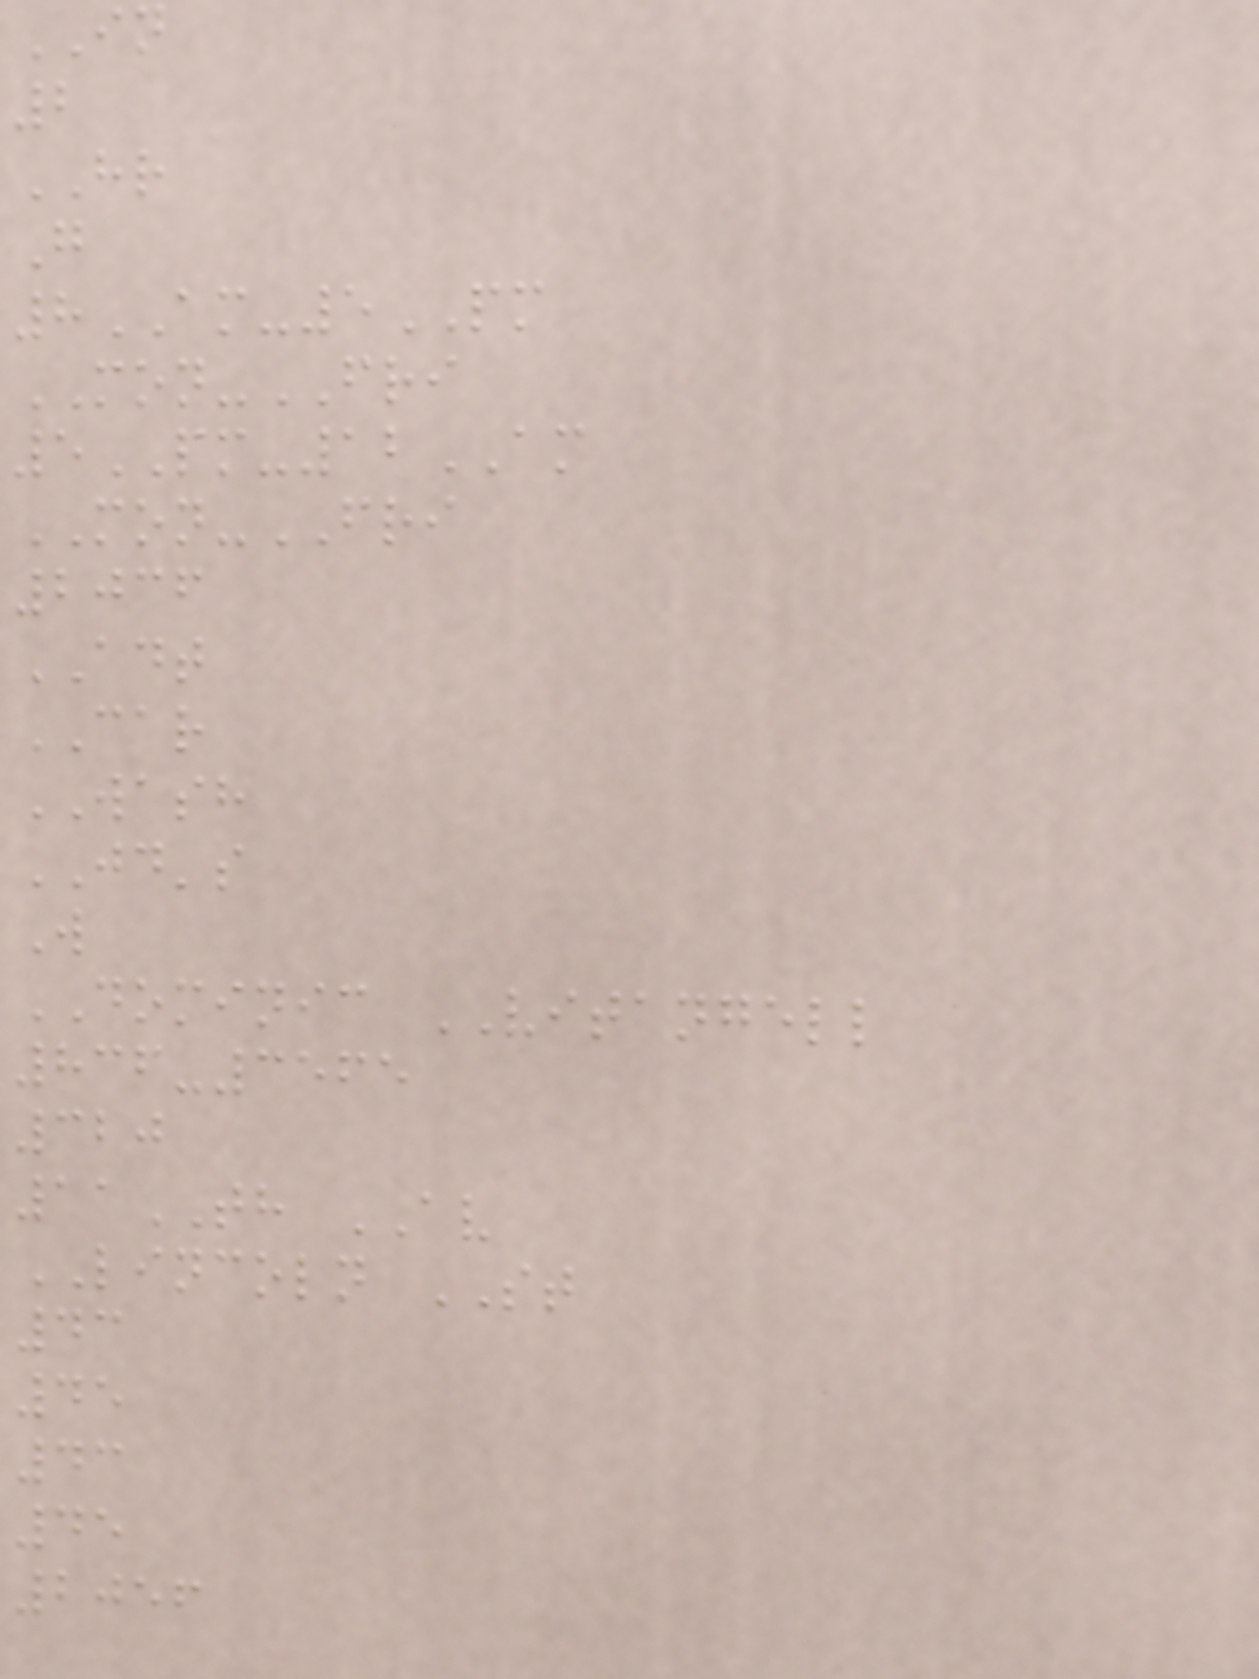IN
2
HR
G
8AM-5PM
MON-FRI
5PM-12AM
MON-FRI
2036
ADT
CAR
WASH
JD's
W
DOMINIC VITANGELL
836-3565
320
11TH AV
LINCOLN ST
43
45
43
45
2056
